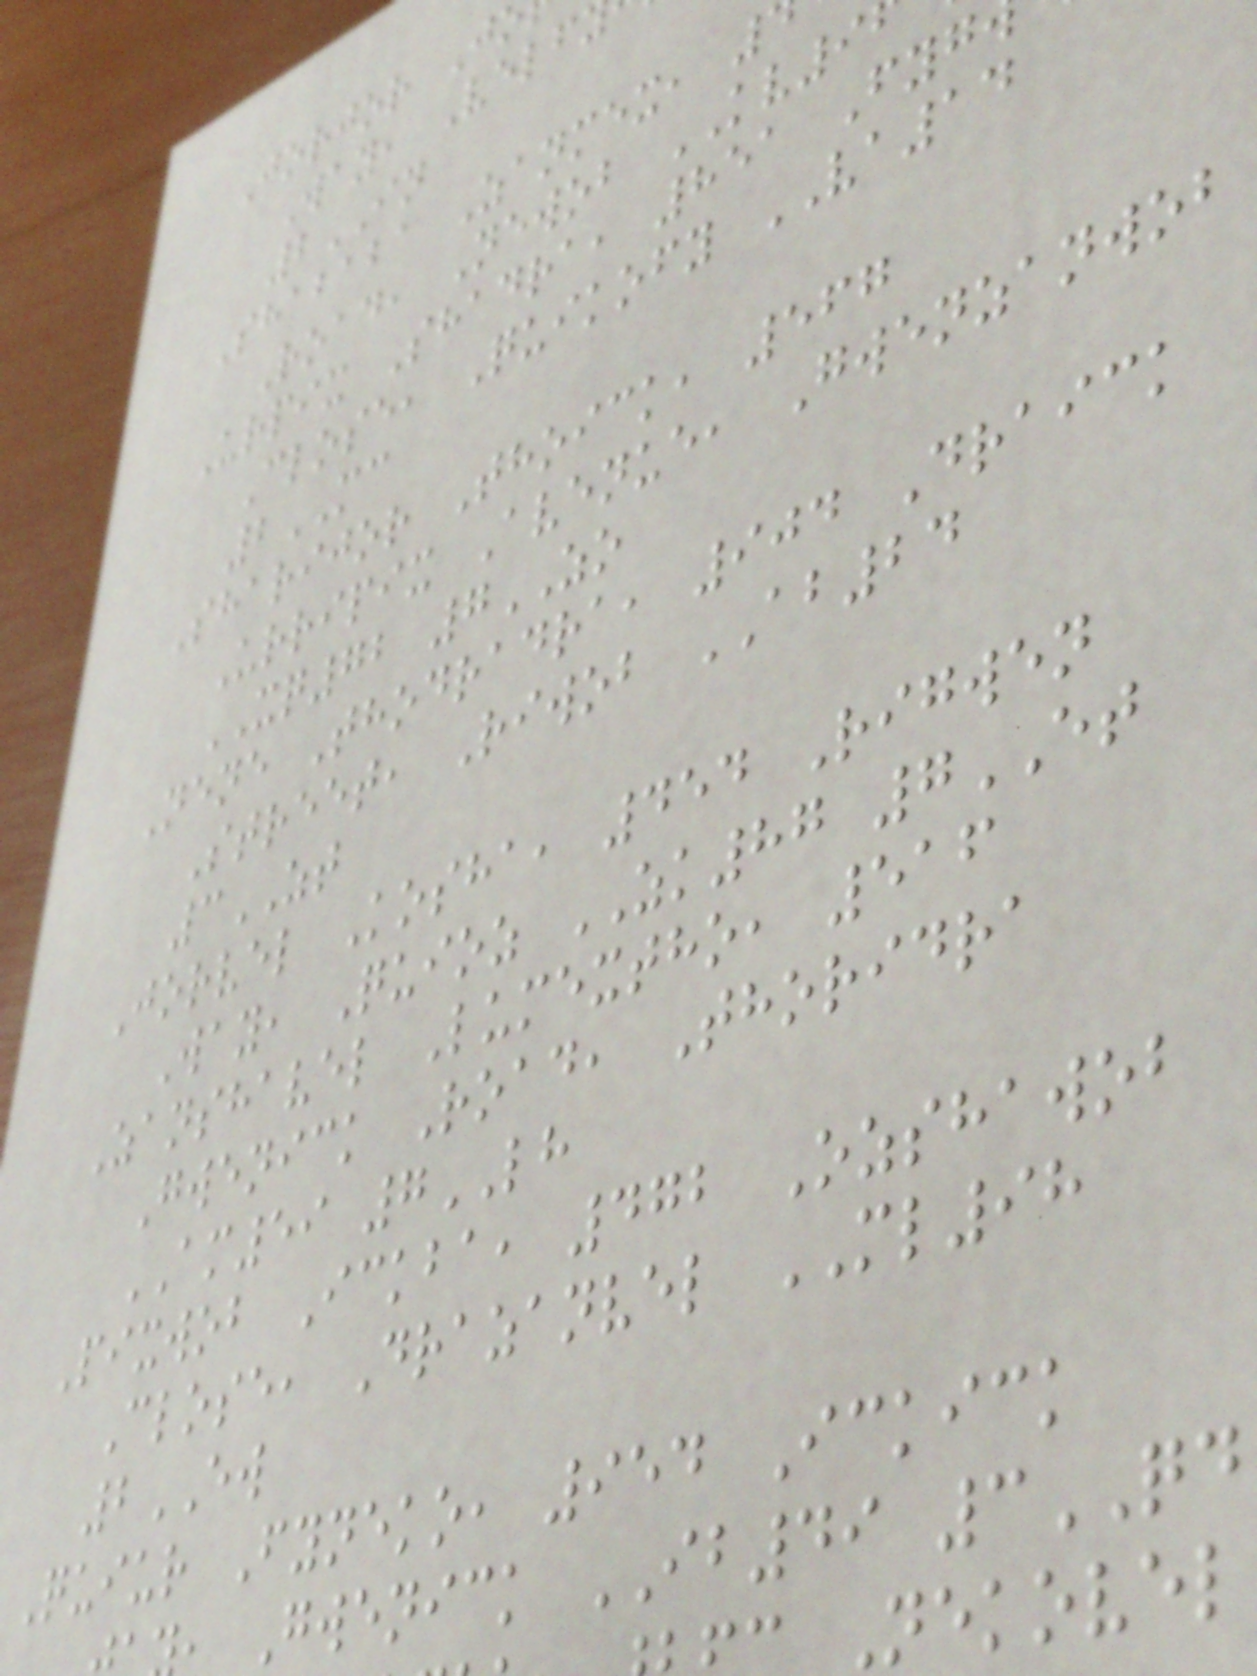Jorjor J
Way, Velf
2IN
Shababa Zanmex,
Road, Newob KV9
Urpix Shadra, 851 Fyg
Close, Quikofy VA14
2MC
Sharijor Thoick, 567
Urripix Avenue, Gwenzanwob
XQ72 7ZO
Nene Thodradra, 904 Draick
Street, Riwob AB24
3ZT
Jorvel Kosha, 454 Rigwen
Way, Quioz ZK87 7ET
Zanshavel Lumextho, 516
Gwenick Road, Thoridra
AM59 7LH
Pixwob Ickba, 472 Ozshawob
Close, Drazanvel ML98
2EW
Quiur Fyneko, 954 Ickick
Gwenick IB49 3QD
Nekovel
